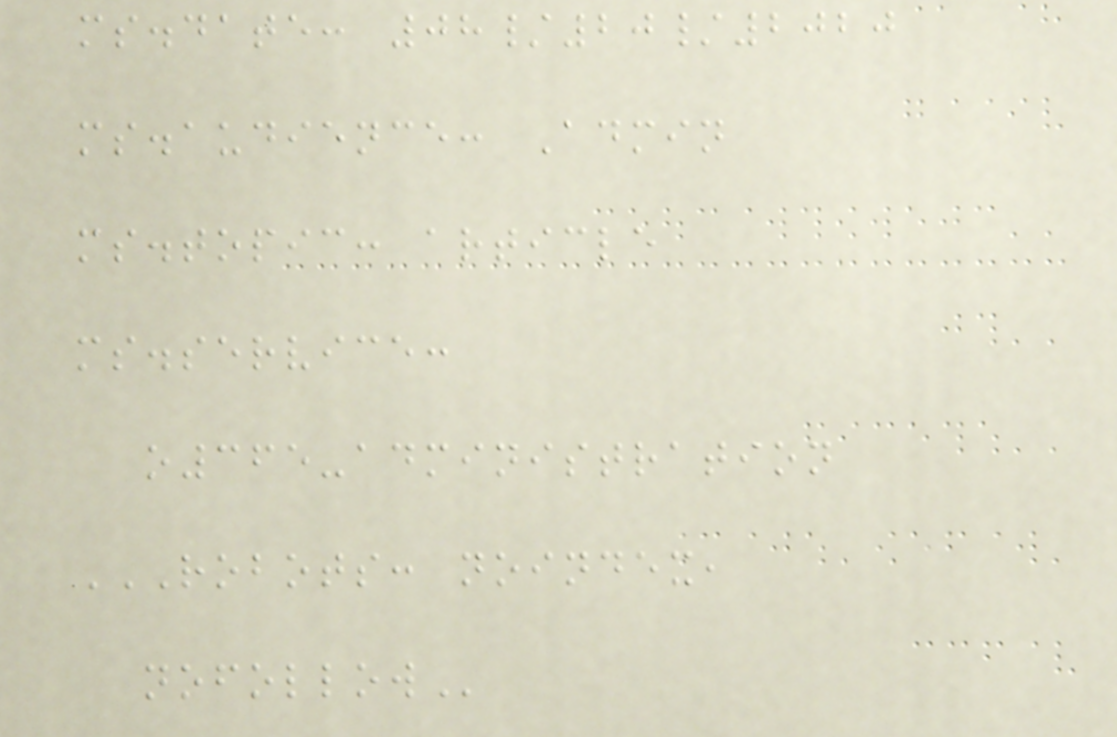ms.date: 08/20/2020
ms.audience: Admin
ms.topic: article
ms.service:
o365-administration
ROBOTS: NOINDEX,
NOFOLLOW
